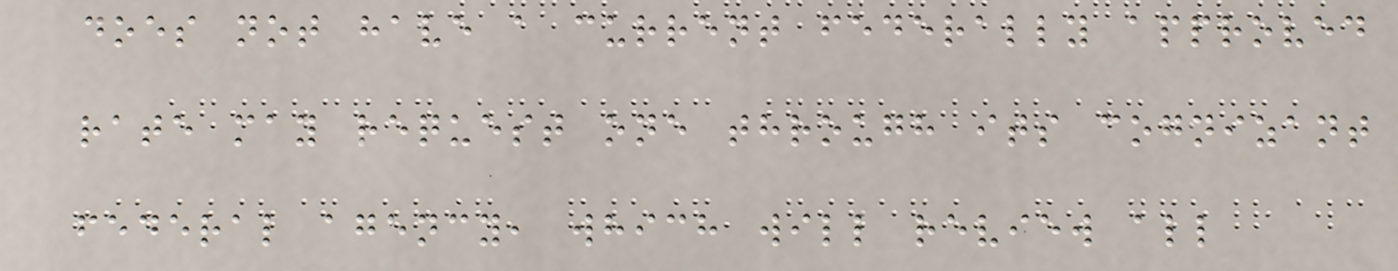does not have a current federally approved
rate may request one through its cognizant
federal agency, which will review all
